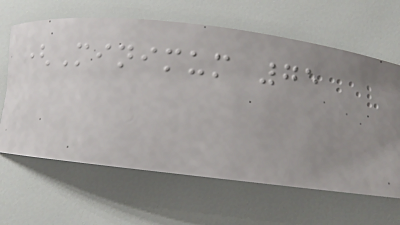(Minimum 75
